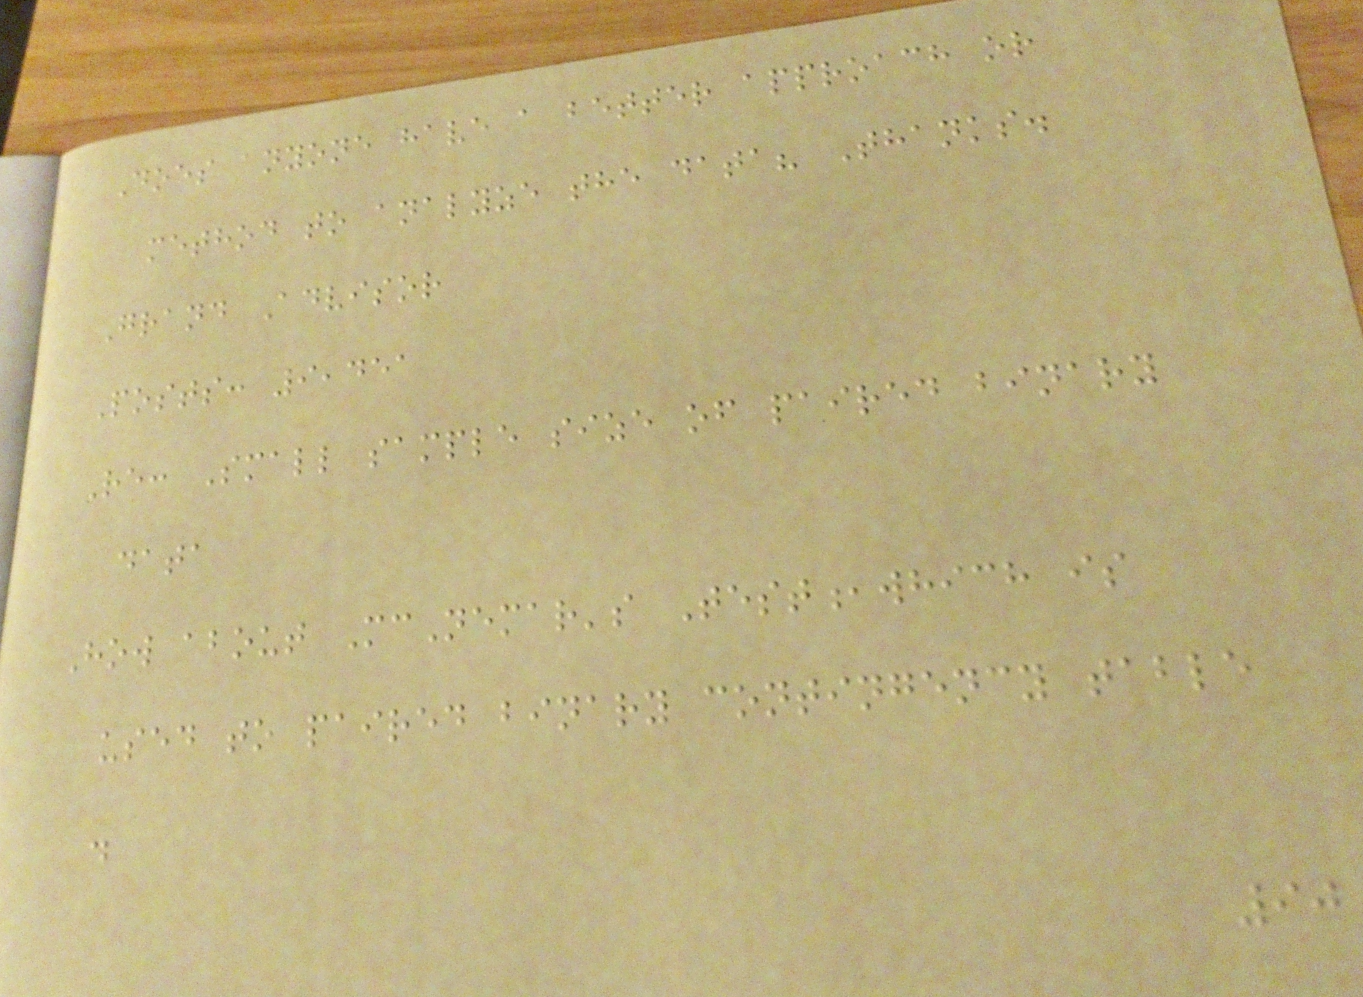Does anyone have a better approach or
method to analyze the data? Thanks.
Grand Advisor
Posts: 9,451
Re: Small sample size of paired binary
data
How about McNemar's Test,which is
used to paired binary contingency table
.
90
